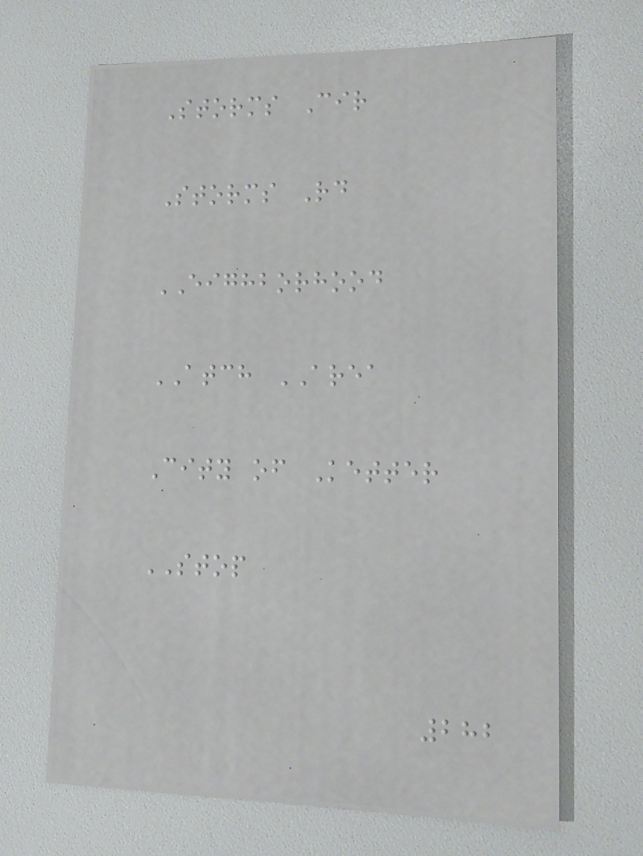Storms Cir
Storms Rd
EIGHBORHOOD
ATCH AREA
City of Ketter
STOP
282
